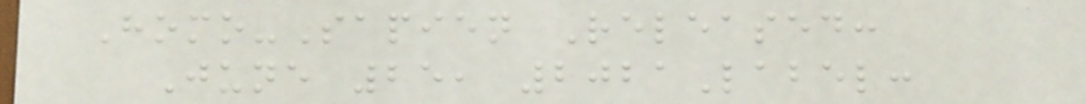Homo-Sapien Released:
June 25, 2021Label:
